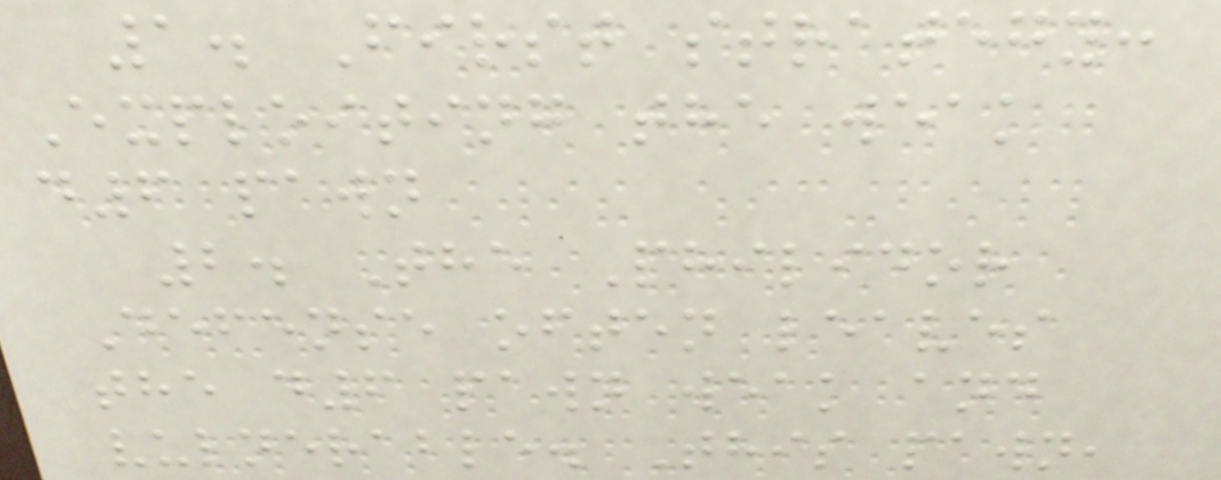1. First strategy:
Exploiting the weak
d6 pawn
2. The Philidor
Defense often leaves
the d6 pawn weak and
vulnerable. This pawn,
